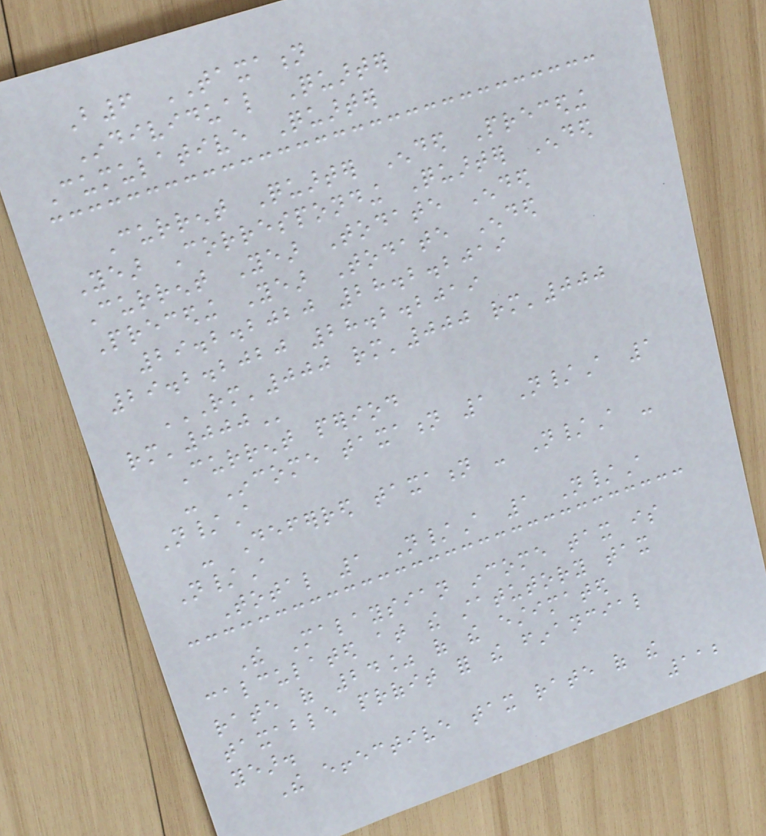B6 TAXATION
Individual Quarter
Cumulative Quarter
Current Quarter Ended Preceding
Year Corresponding Quarter Ended
Current Year Todate Ended
Preceding Year Todate Ended
29.2.2020 28.2.2019
29.2.2020 28.2.2019
RM'000 RM'000 RM'000
RM'000
Current period
- Income taxation 1 N/A 1
N/A
- Deferred taxation - N/A -
N/A
Total 1 N/A 1 N/A
The Malaysian income tax is
calculated at the statutory tax
rate of 24% of the estimated
taxable profit for the financial
year.
The effective tax rate of the
112
